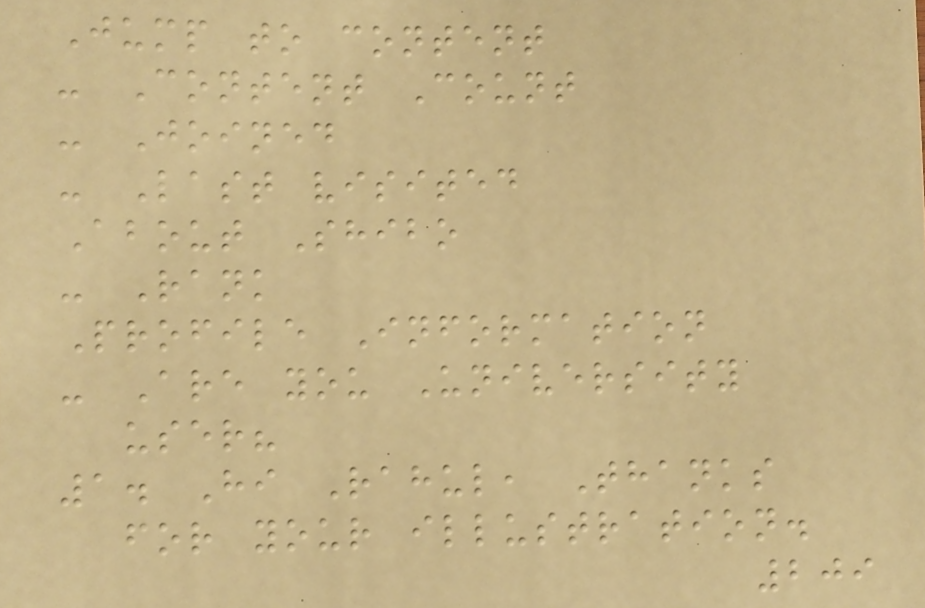Jump to content
- Content Count
- Joined
- Last visited
About Shibo
- Rank
Profile Information
- Are you University
user?
1. Hi Rahul, Thanks
for your illustration.
209
